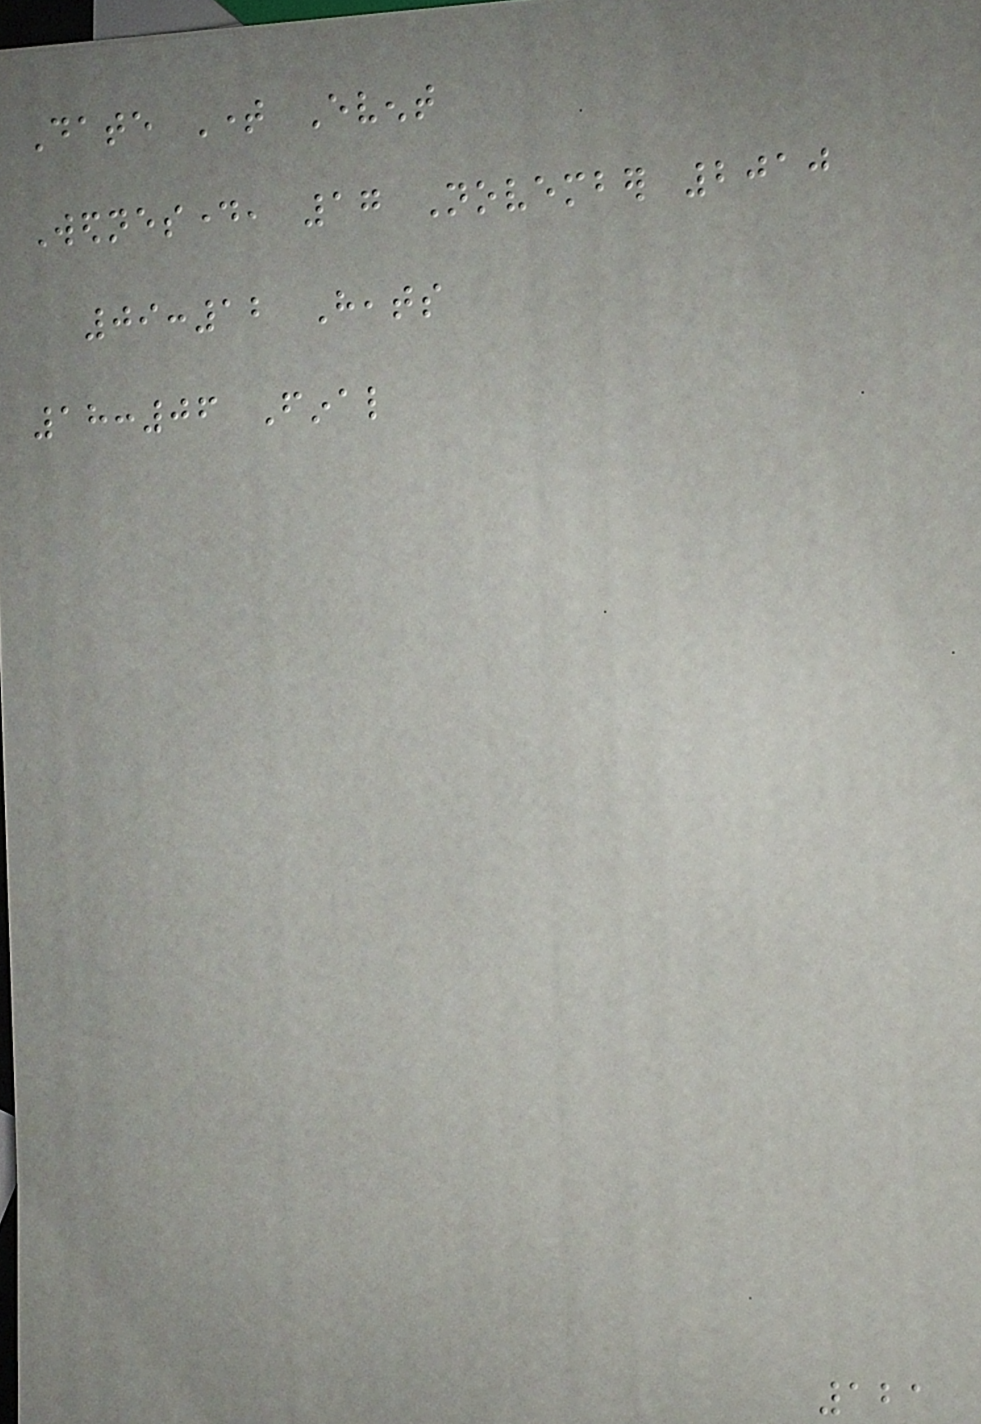Date Time Event
Wednesday, 17 November 2010
09:12 Heats
18:06 Final
121
